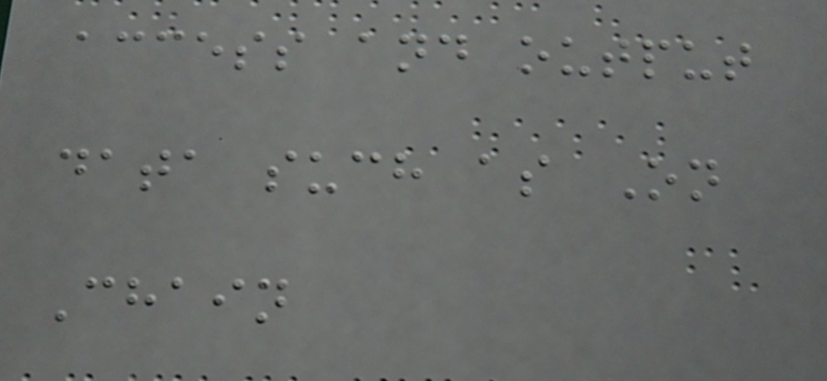access and output
data such as On
Chain
